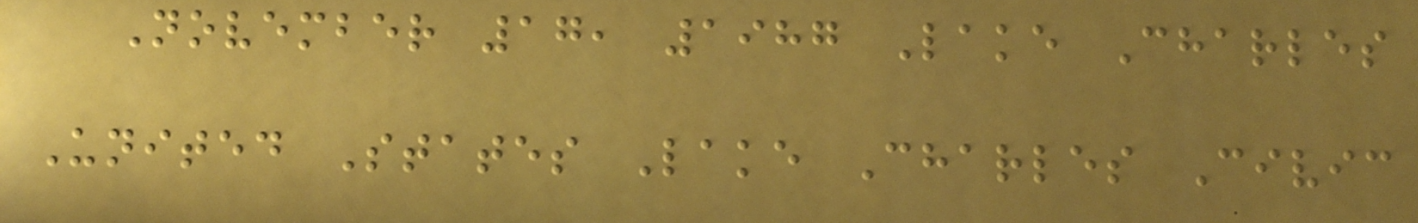November 17, 1987 Lake Charles
United States Lake Charles Civic
